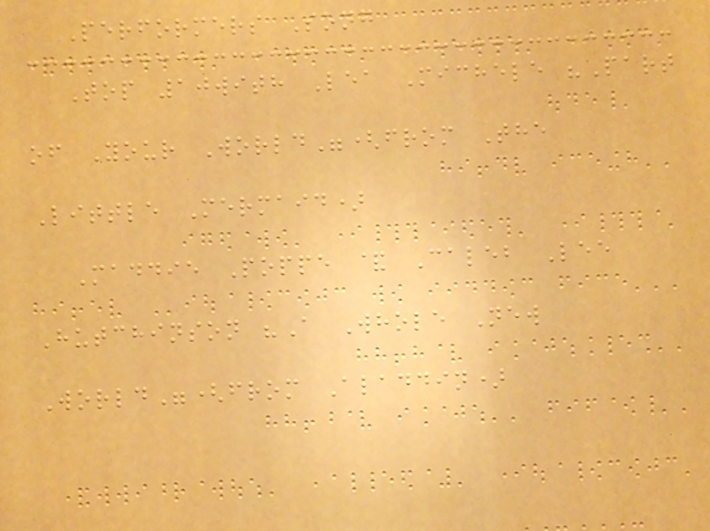Performers Song
Top 10with Lea Michele "Part
of Your World"(from The
Little Mermaid)
Maddie Poppe & Caleb Lee
Hutchinson "A Whole New
World"(from Aladdin)
